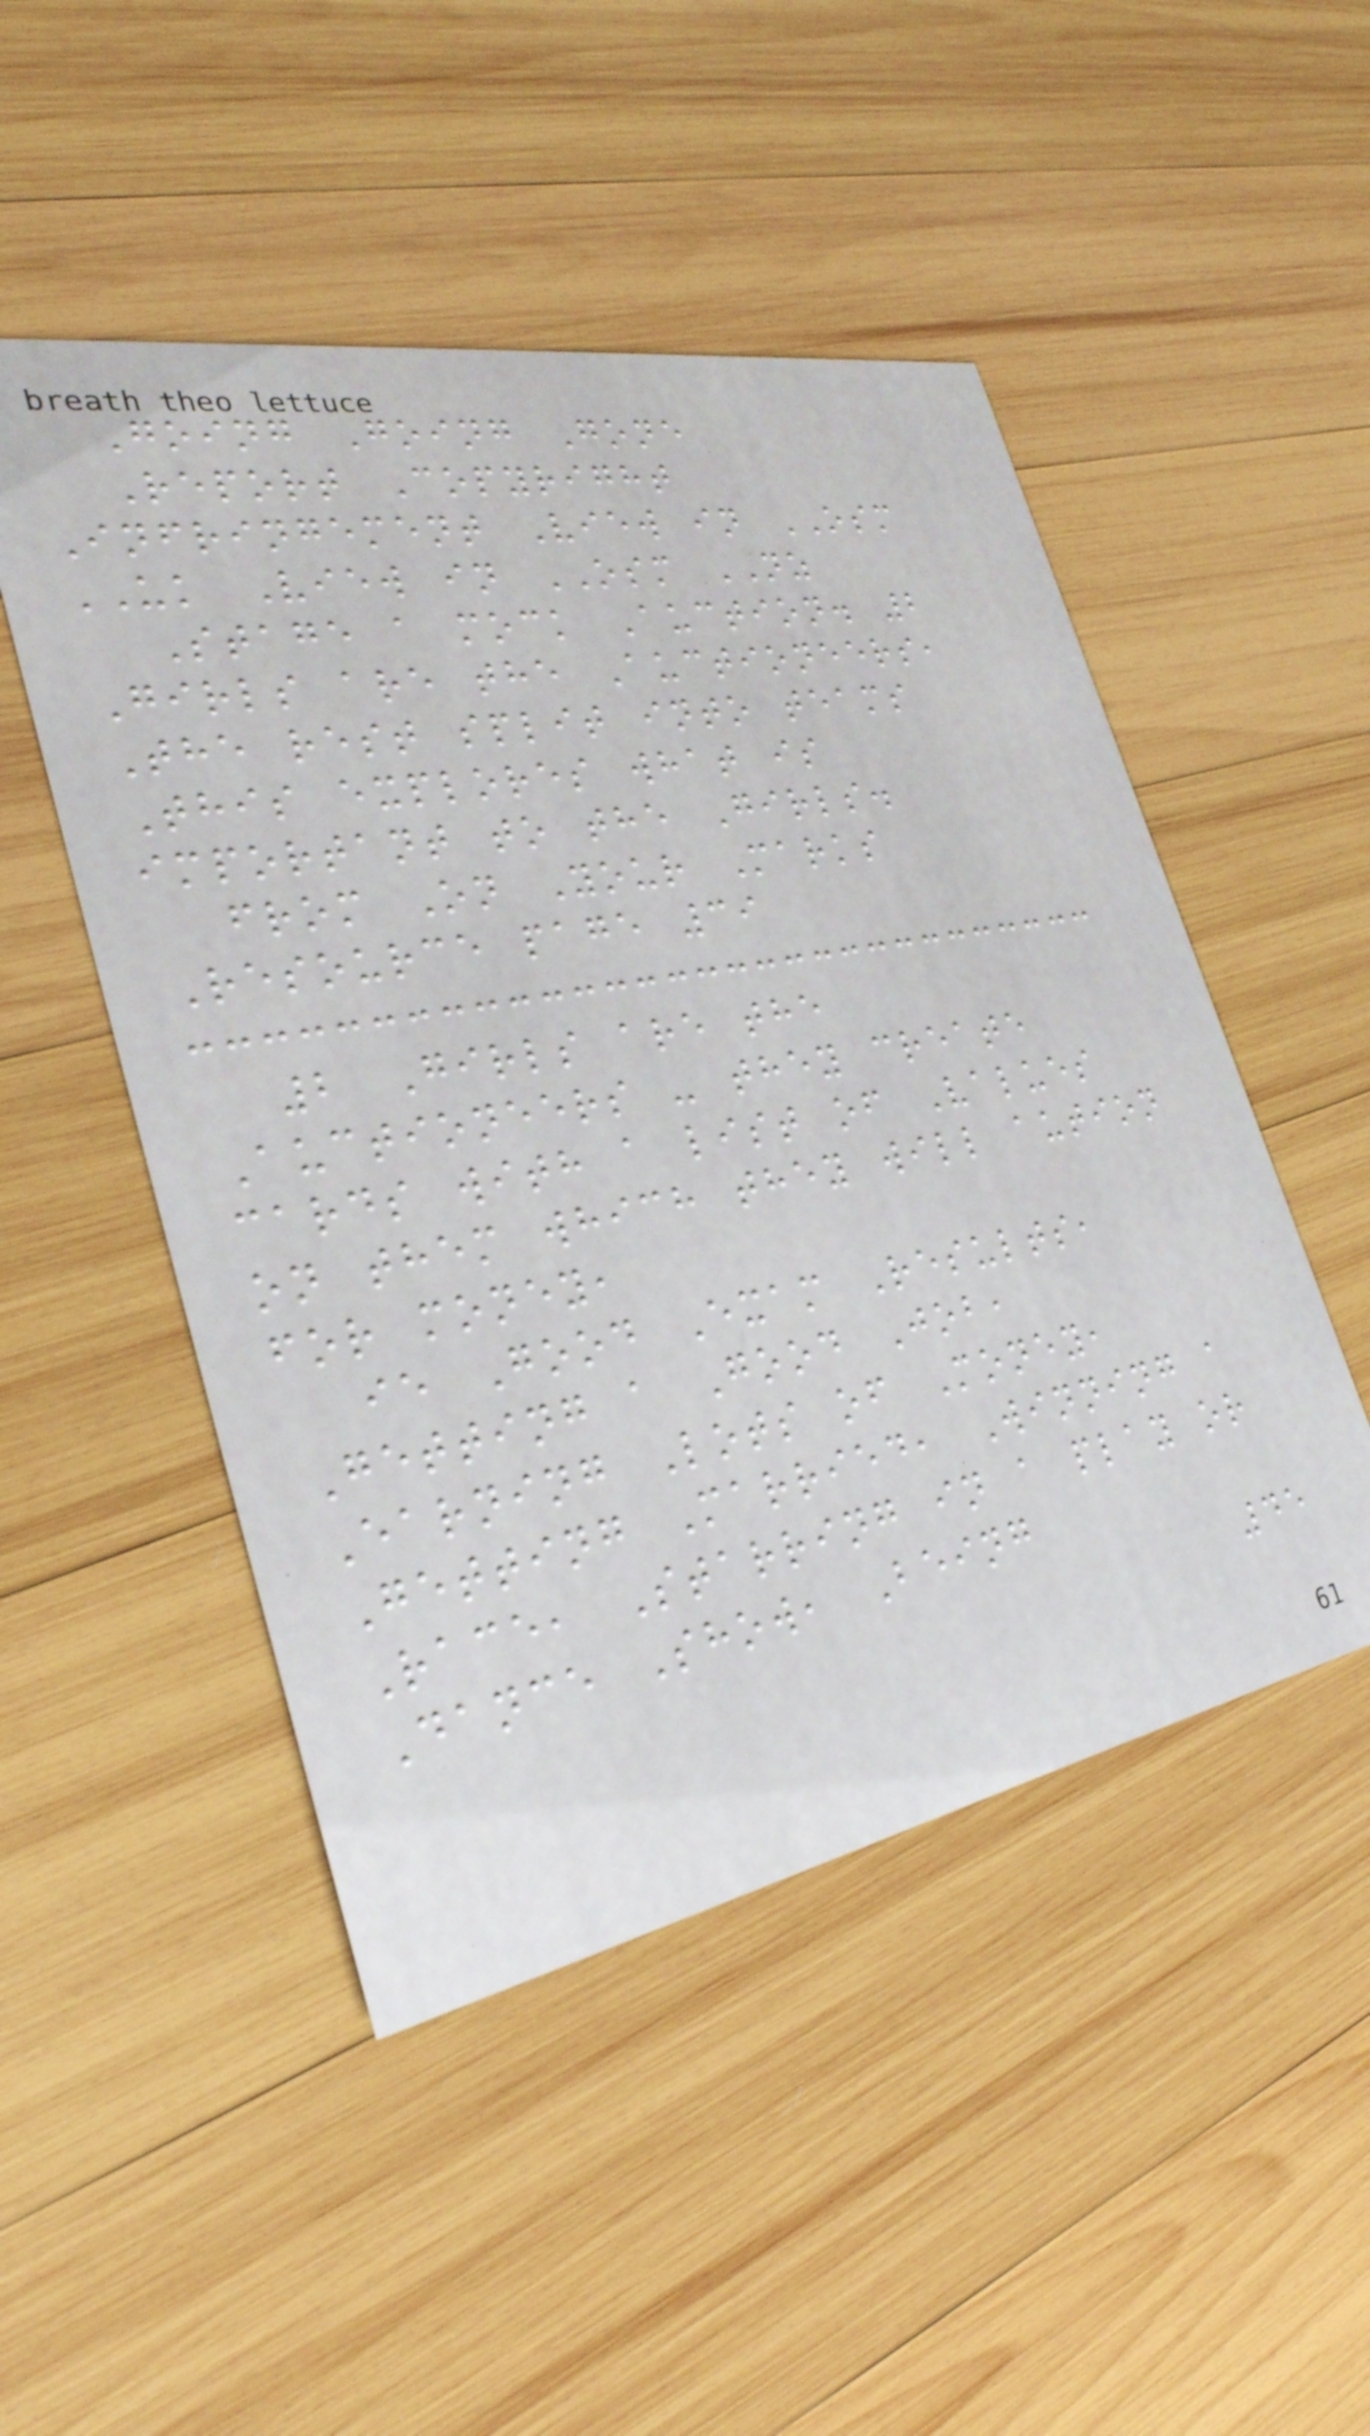Going Going Gone
Report Copyright
Infringement View in OSM
UK View in OSM NZ
Stage a mock Auction. 2
Girls are the Auctioneers,
The rest split into teams
This explores what is
important to the Girls.
from On Your Marks
Resource page 39
2 Girls are the
Auctioneers - they create
cards with a list of Values
on them which they will aution
for money,
ie Good Exam Results,
Getting a Good Job,
Earning Lots of Money,
Getting Married, Winning a
Race, Starring in a play or
Dance Show, Being
45
